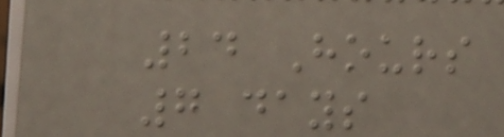24 Hours
7 days
